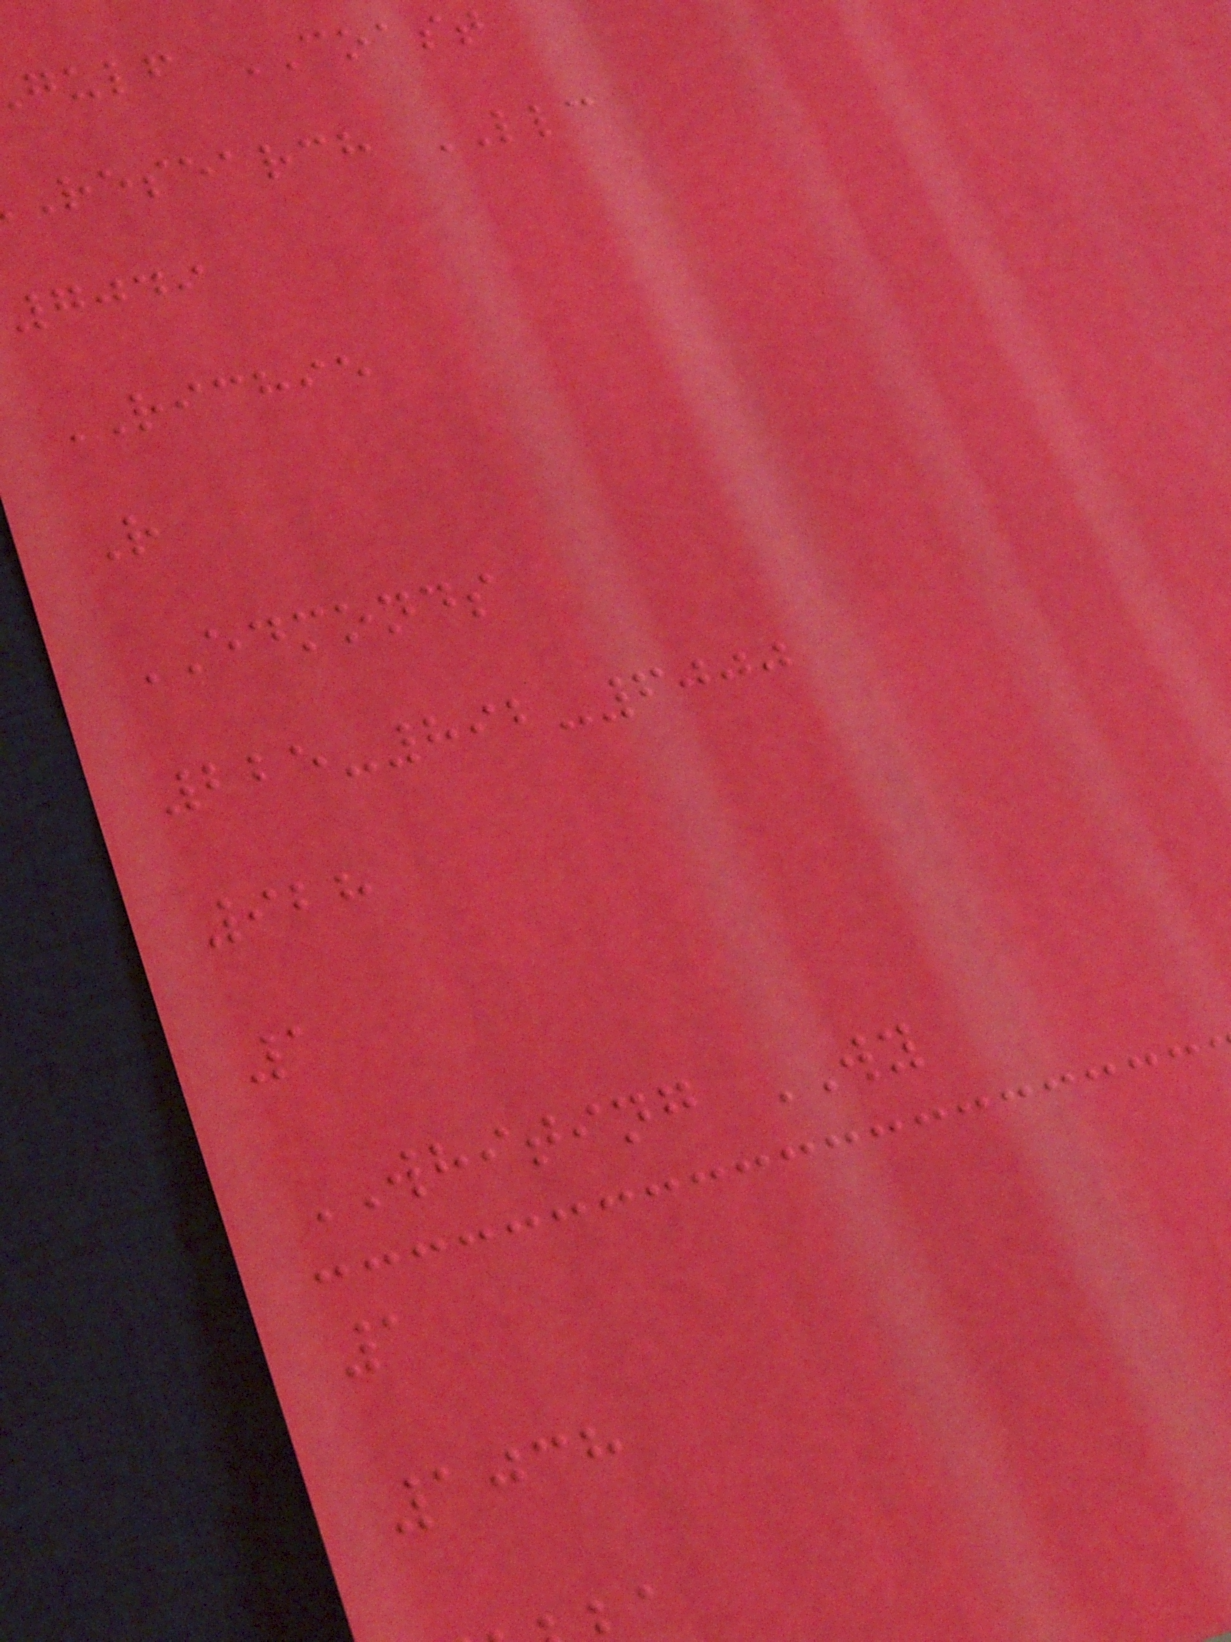gulf COAST
research LLC
7049
RICHIE
R
EDMONDS
225-892-6000
928
1
WHITING WY
1
1038
